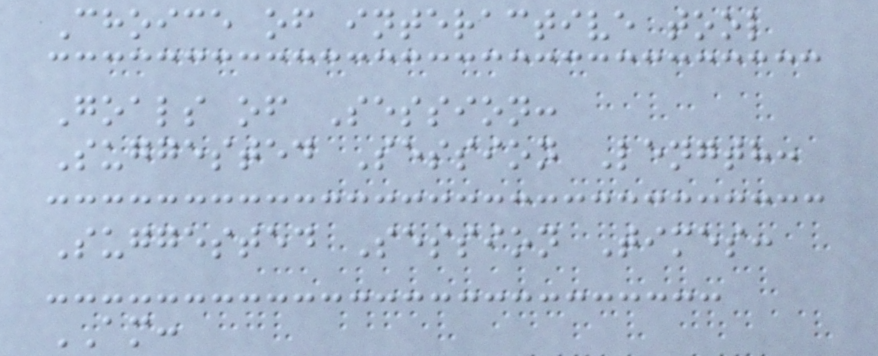Choice of interactive tool
Goals of Session:
Suggested Session Length:
Suggested Session Times:
AM:
